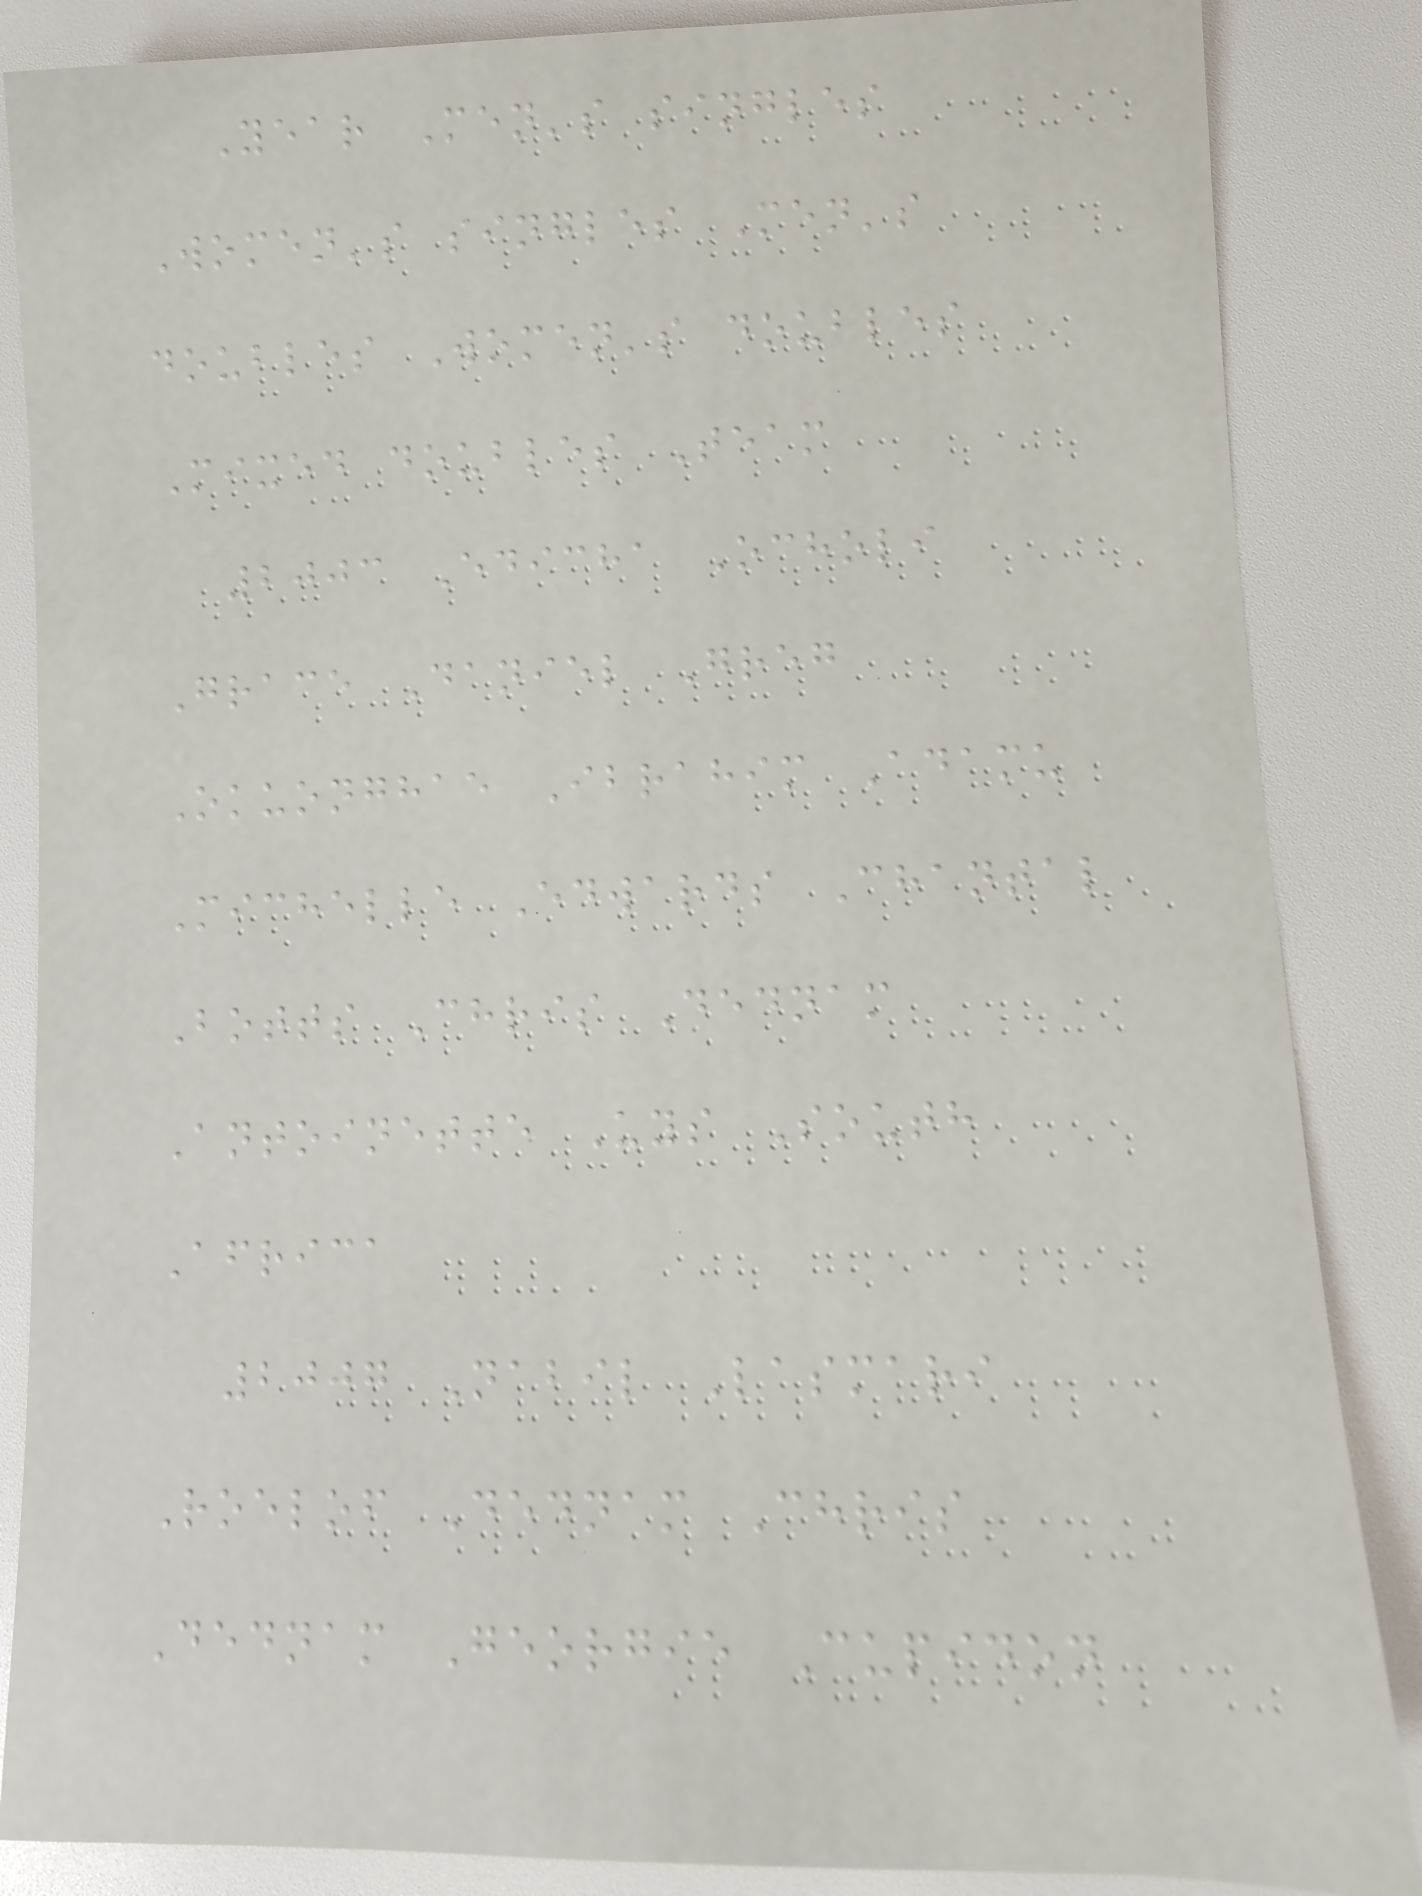Year Men's singles
Women's singles Men's
doubles Women's doubles
Mixed doubles Team
2003 Edicha Ocholi
Grace Daniel Greg
Okuonghae Ibrahim Adamu
Michelle Edwards Chantal
Botts Chris Dednam
Antoinette Uys South
Africa
2007 Nabil Lasmari
Roelof Dednam Chris
Dednam Georgie Cupidon
